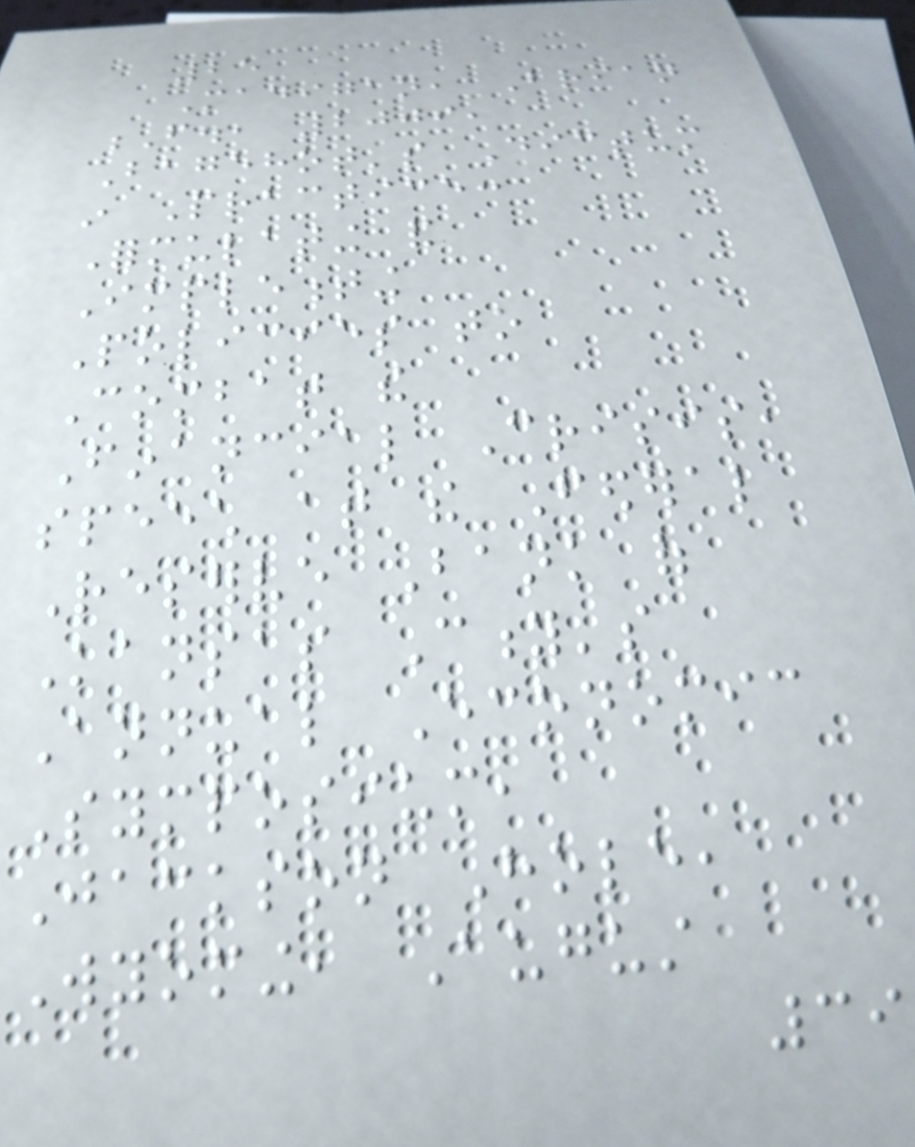25
Madigan, Brian
F., 2009,
Bagehot's Dictum
in Practice:
Formulating and
Implementing
Policies to
Combat the
Financial Crisis,
speech at the Federal
Reserve Bank of
Kansas City's
Annual Economic
Symposium,
Jackson Hole,
Wyoming, August
39
